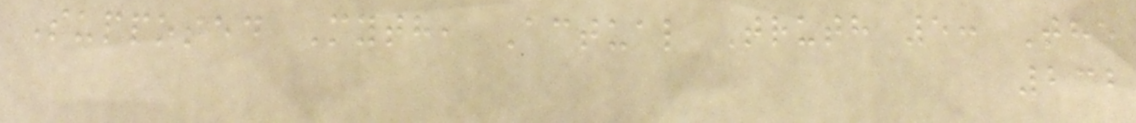Supposed Myth, Actual Truth 5: The
232
